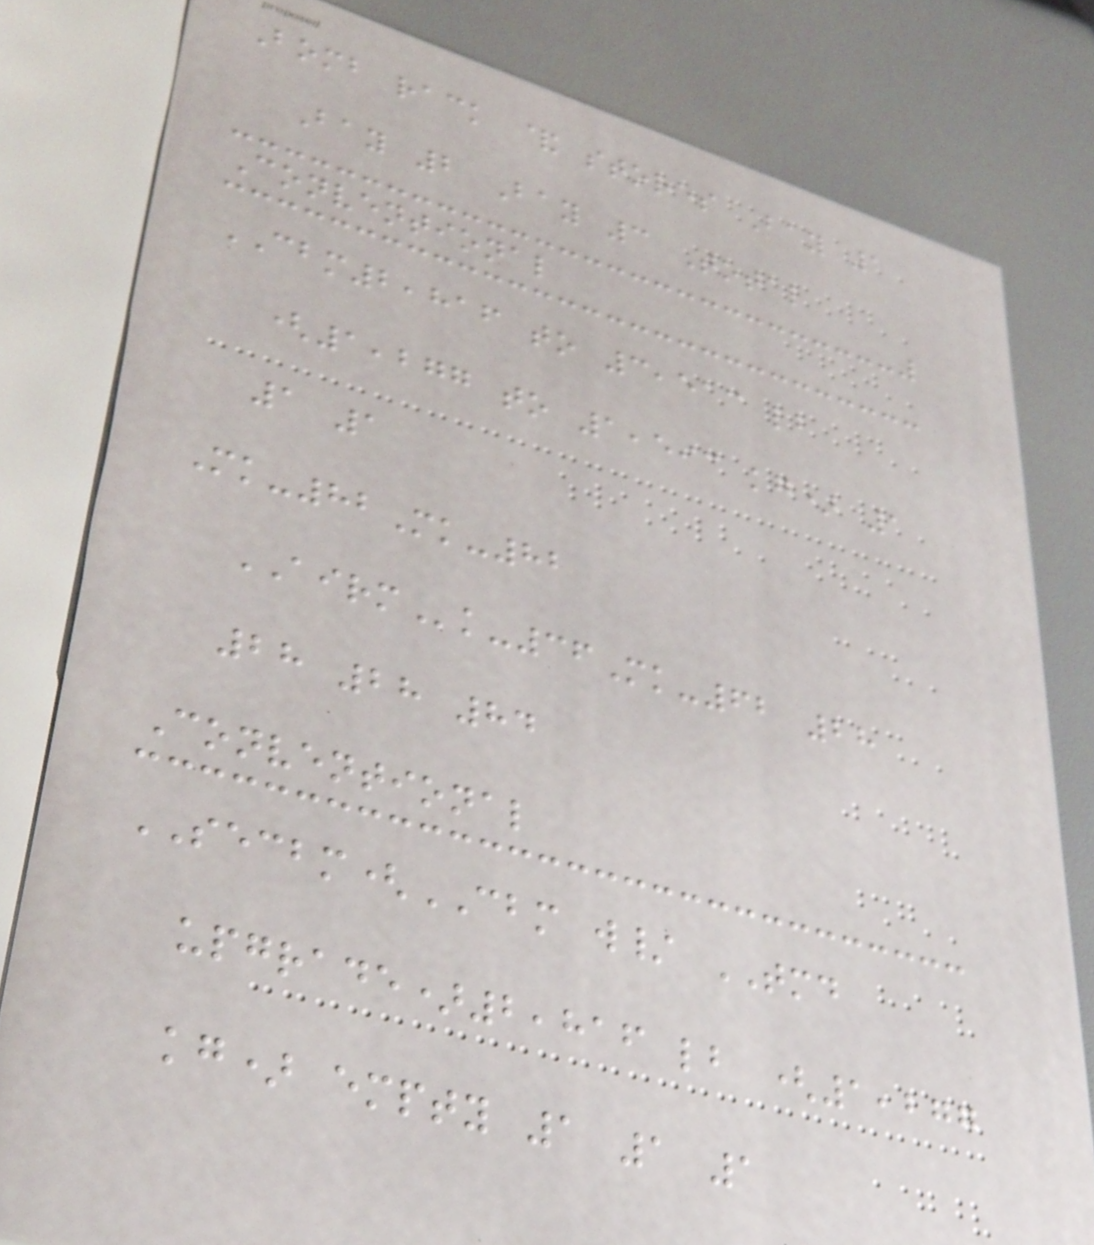Bomb rack & stores Bay 1
Bay 2 Bay 3 Total
Conventional
CBM2,816 to 3,513 lb
(1,277 to 1,593 kg) 1
1 1
Mk-82Mk-82
AIRMk-36Mk-62 28
28 28 84
Conventional
SECBM(CBM w/ TMD
upgrade)2,816 lb (1,277
kg) empty 1 1 1
